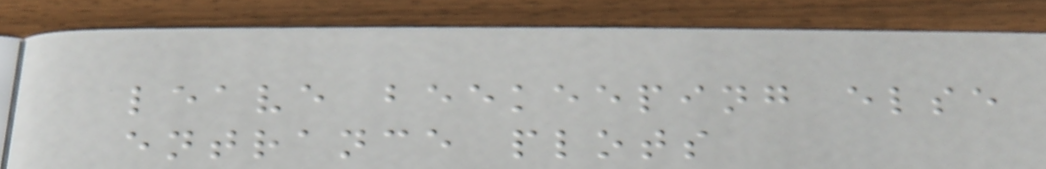leave beekeeping else
entrance plots
